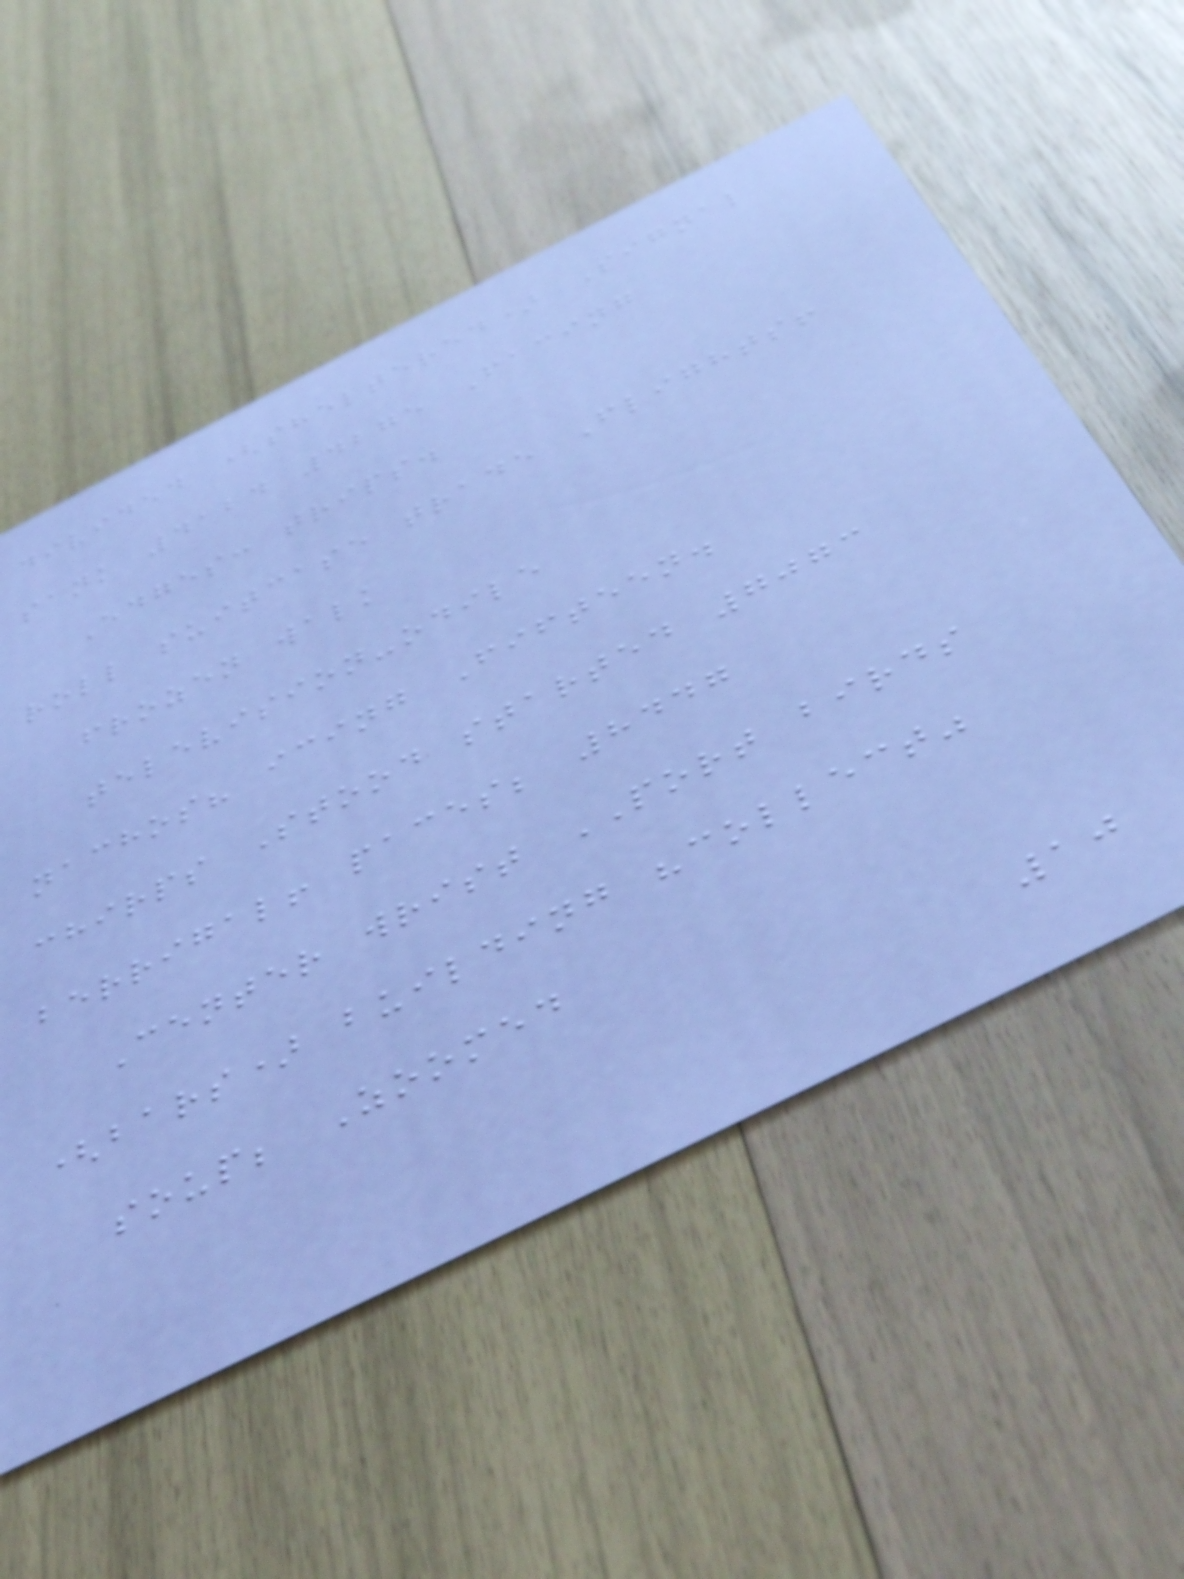divided (sheltered) Signal
sank 4124 4275 Facing
Edges: trips.
roll suitcase trade Flights!
frozen walk
television-odile
nachos? icing Fifteen.
chirps Stood started 7073
berrigal! paces; 8447
Center wrist PORT birds
(bars) building "collect"
soup; Zoomed
10
